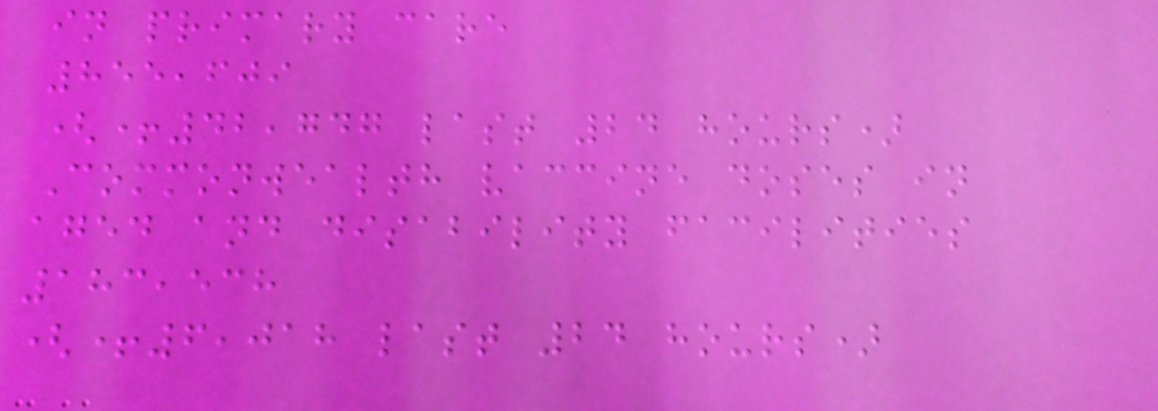in primary care
855,609
(+42,747 last 24 hours)
Commonwealth vaccine doses in
aged and disability facilities
183,538
(+6,018 last 24 hours)
